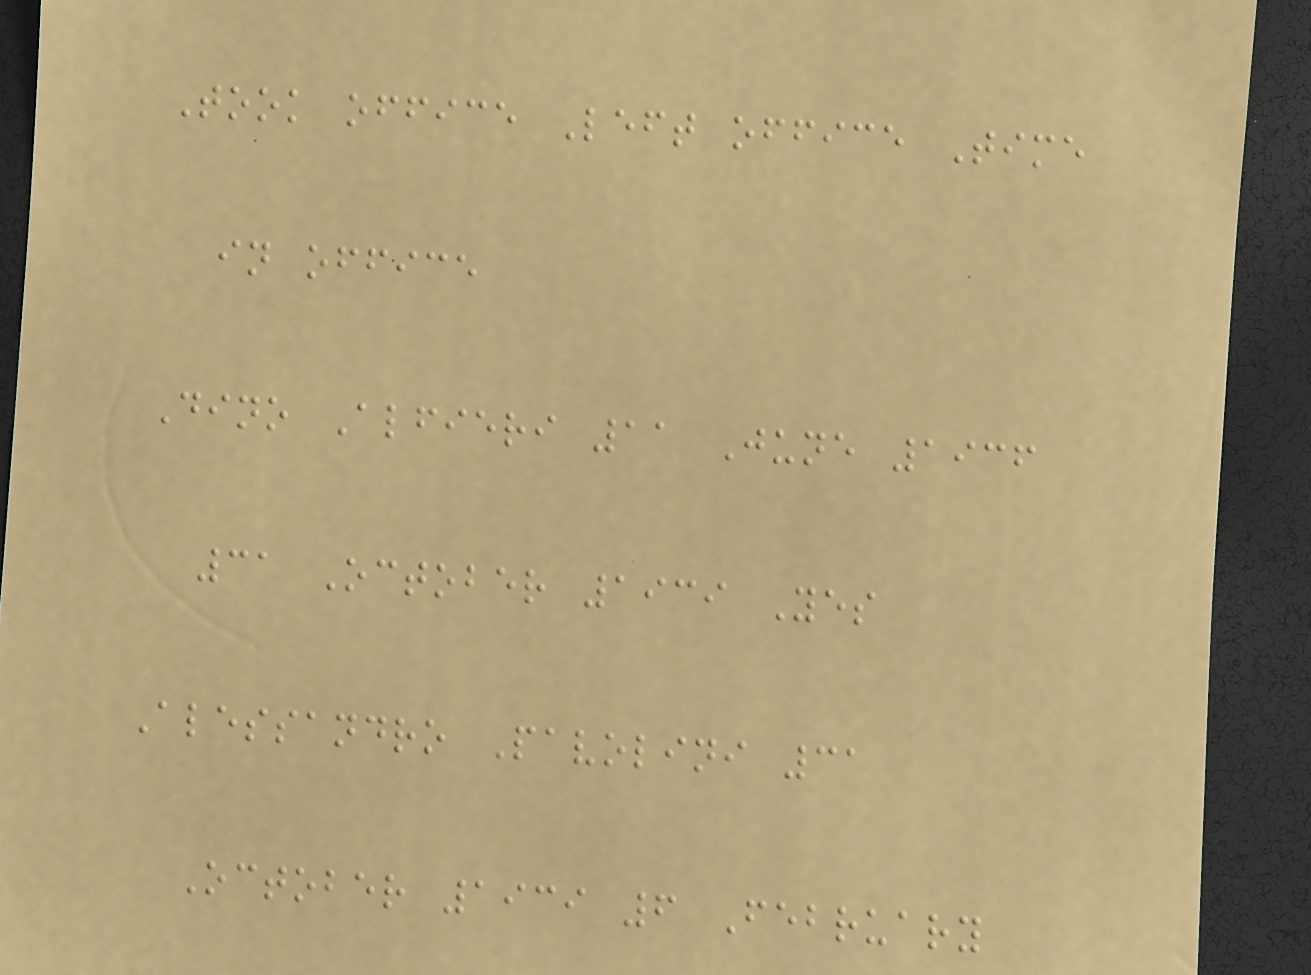Took office Left office Time
in office
Dino Alfieri 11 June 1936
31 October 1939 Yes
Alessandro Pavolini 31
October 1939 6 February
